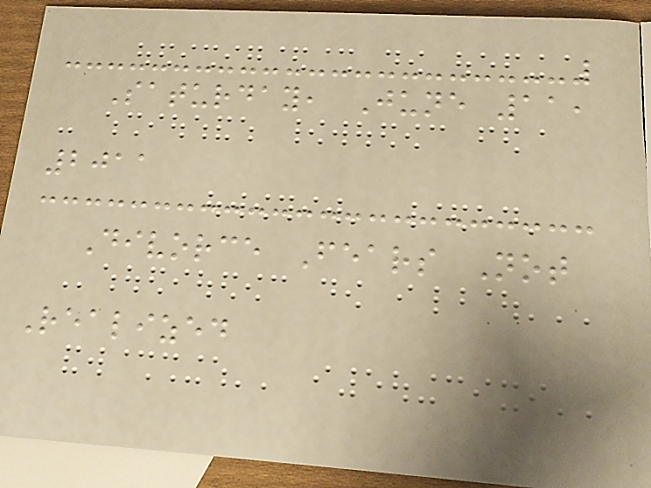Saturday, June 11,
2011
Divorce Fears Not
Realized
